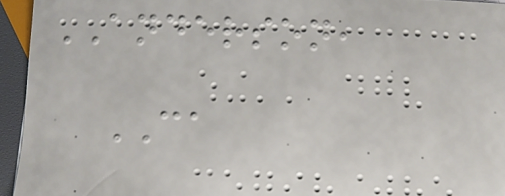ANDERSON,
CA
